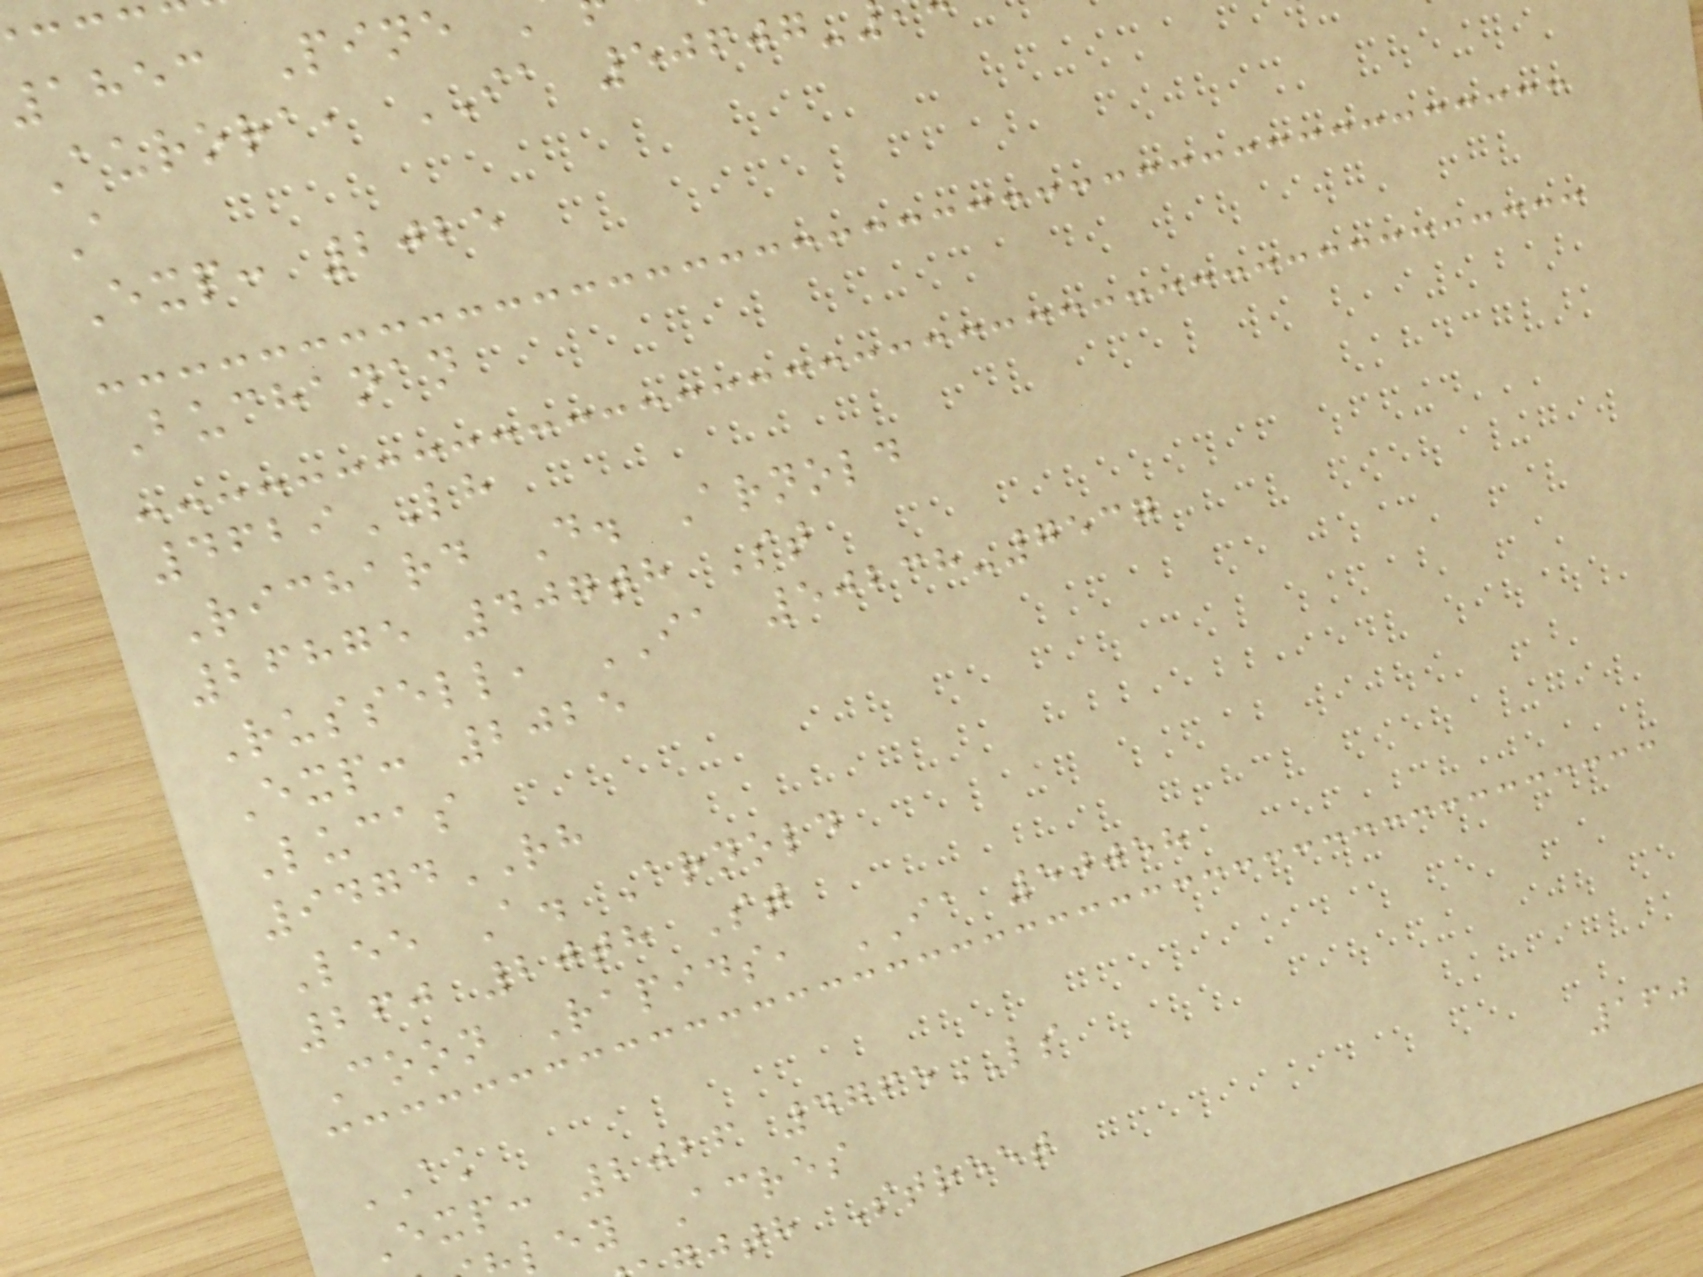1853 Pine
Aurora, IA 50607-
A
Exp: 2025
Buchanan
4629LH
Richard D. Arnold
26875 407th St
Russell, IA 50238-7537
Exp: 2025
Lucas
9474RH
Lee A. Arnold
260 20th St
Coon Rapids, IA 50058
AK
Exp: 2026 4765LS
ley Acres
jth Street
160
